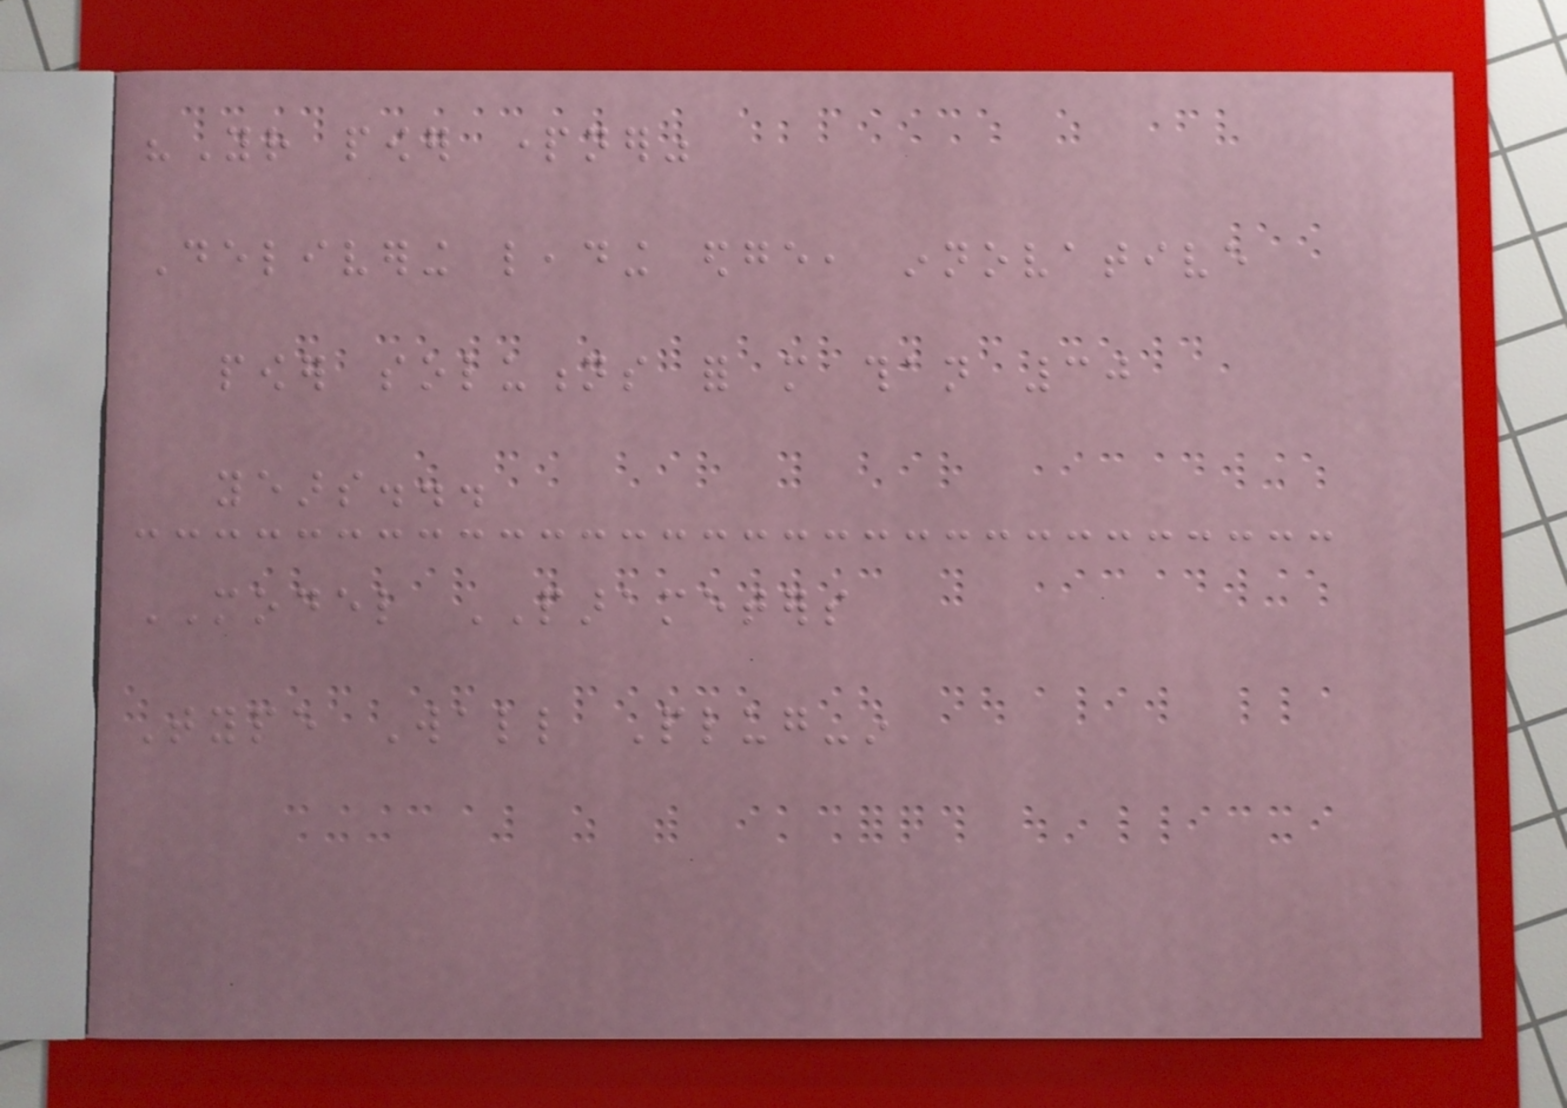"Your power partner"
Delivering leading edge, innovative
power solutions for more than 30
years...
MODEL PARAMETERS
Type Wall Plug-in
